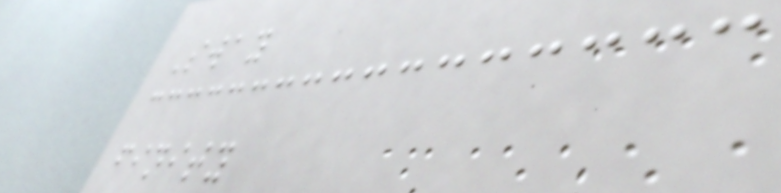Sway
finity
